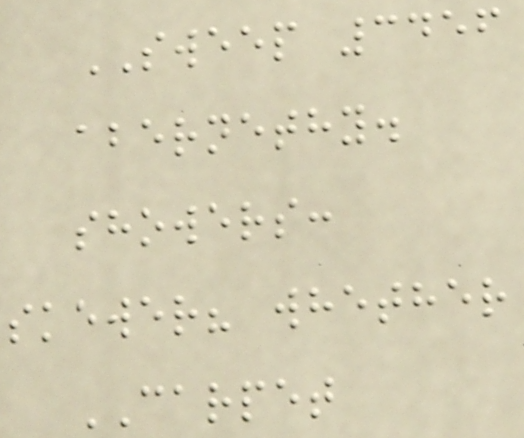SWEEP 3456
abernethy.
showers:
skewer? whether
CARPET
